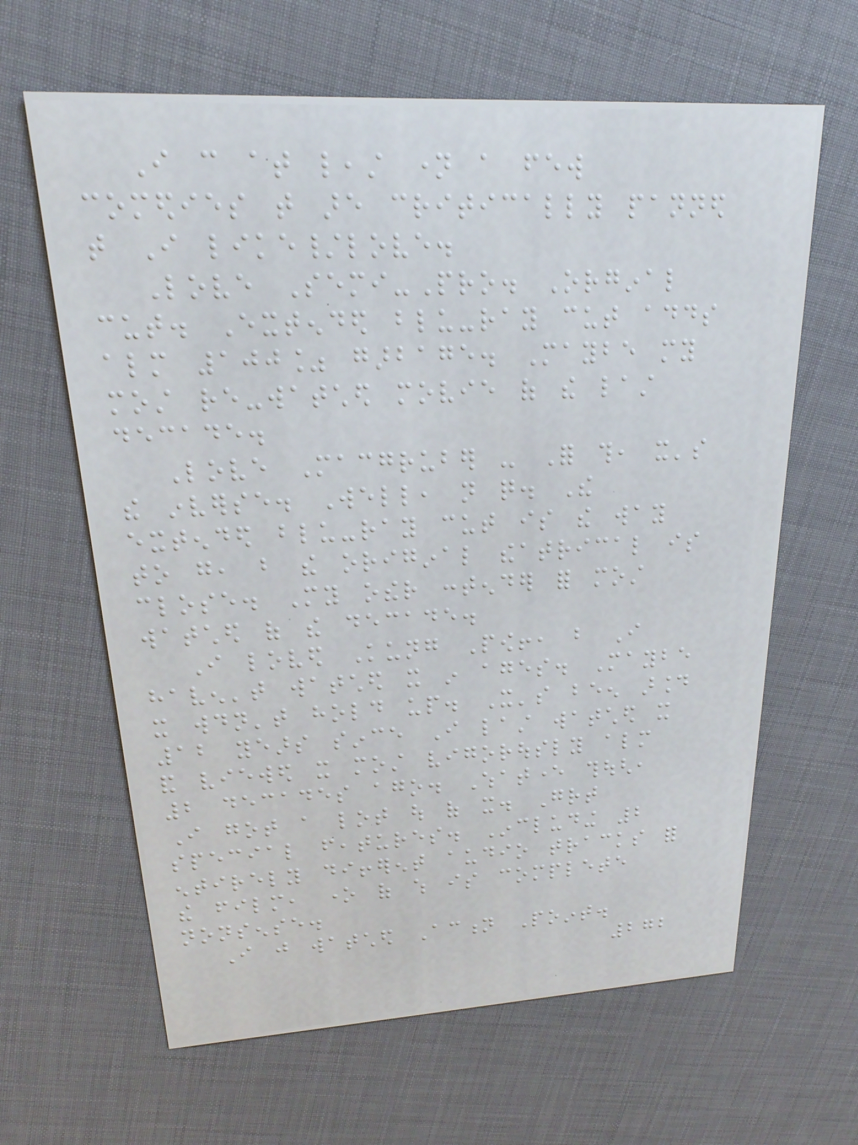I can at least name a few
comedies that are critically panned
that I like/love.
Love Semi-Pro. Orginal
cut. Extended blu-ray cut adds
almost 100% garbage. Maybe my
most re-watched movie of the last
decade.
Love Macgruber - For this, it's
the inverse. Well, not quite. The
extended blu-ray cut is the way
to go, but the original theatrical is
close. My other contender for most
watched of the decade.
I loved Kung Pow!, but I
haven't watched it in ages. Maybe
it wouldn't hold up. It's been around
12 years since I last watched it
and viewed it most vigorously almost
2 decades ago. Whatever though,
I got a lot out of it. Great
special features. Including 2
entirely different audio tracks for
the film, one of which is complete
nonsense.
I just watched Action Point.
272
